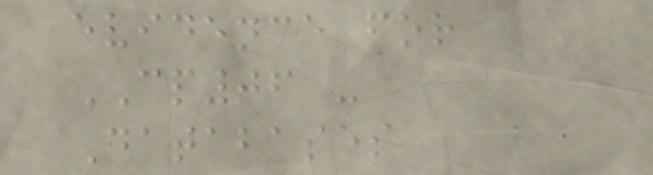evidence for
CP06 -
Databases
